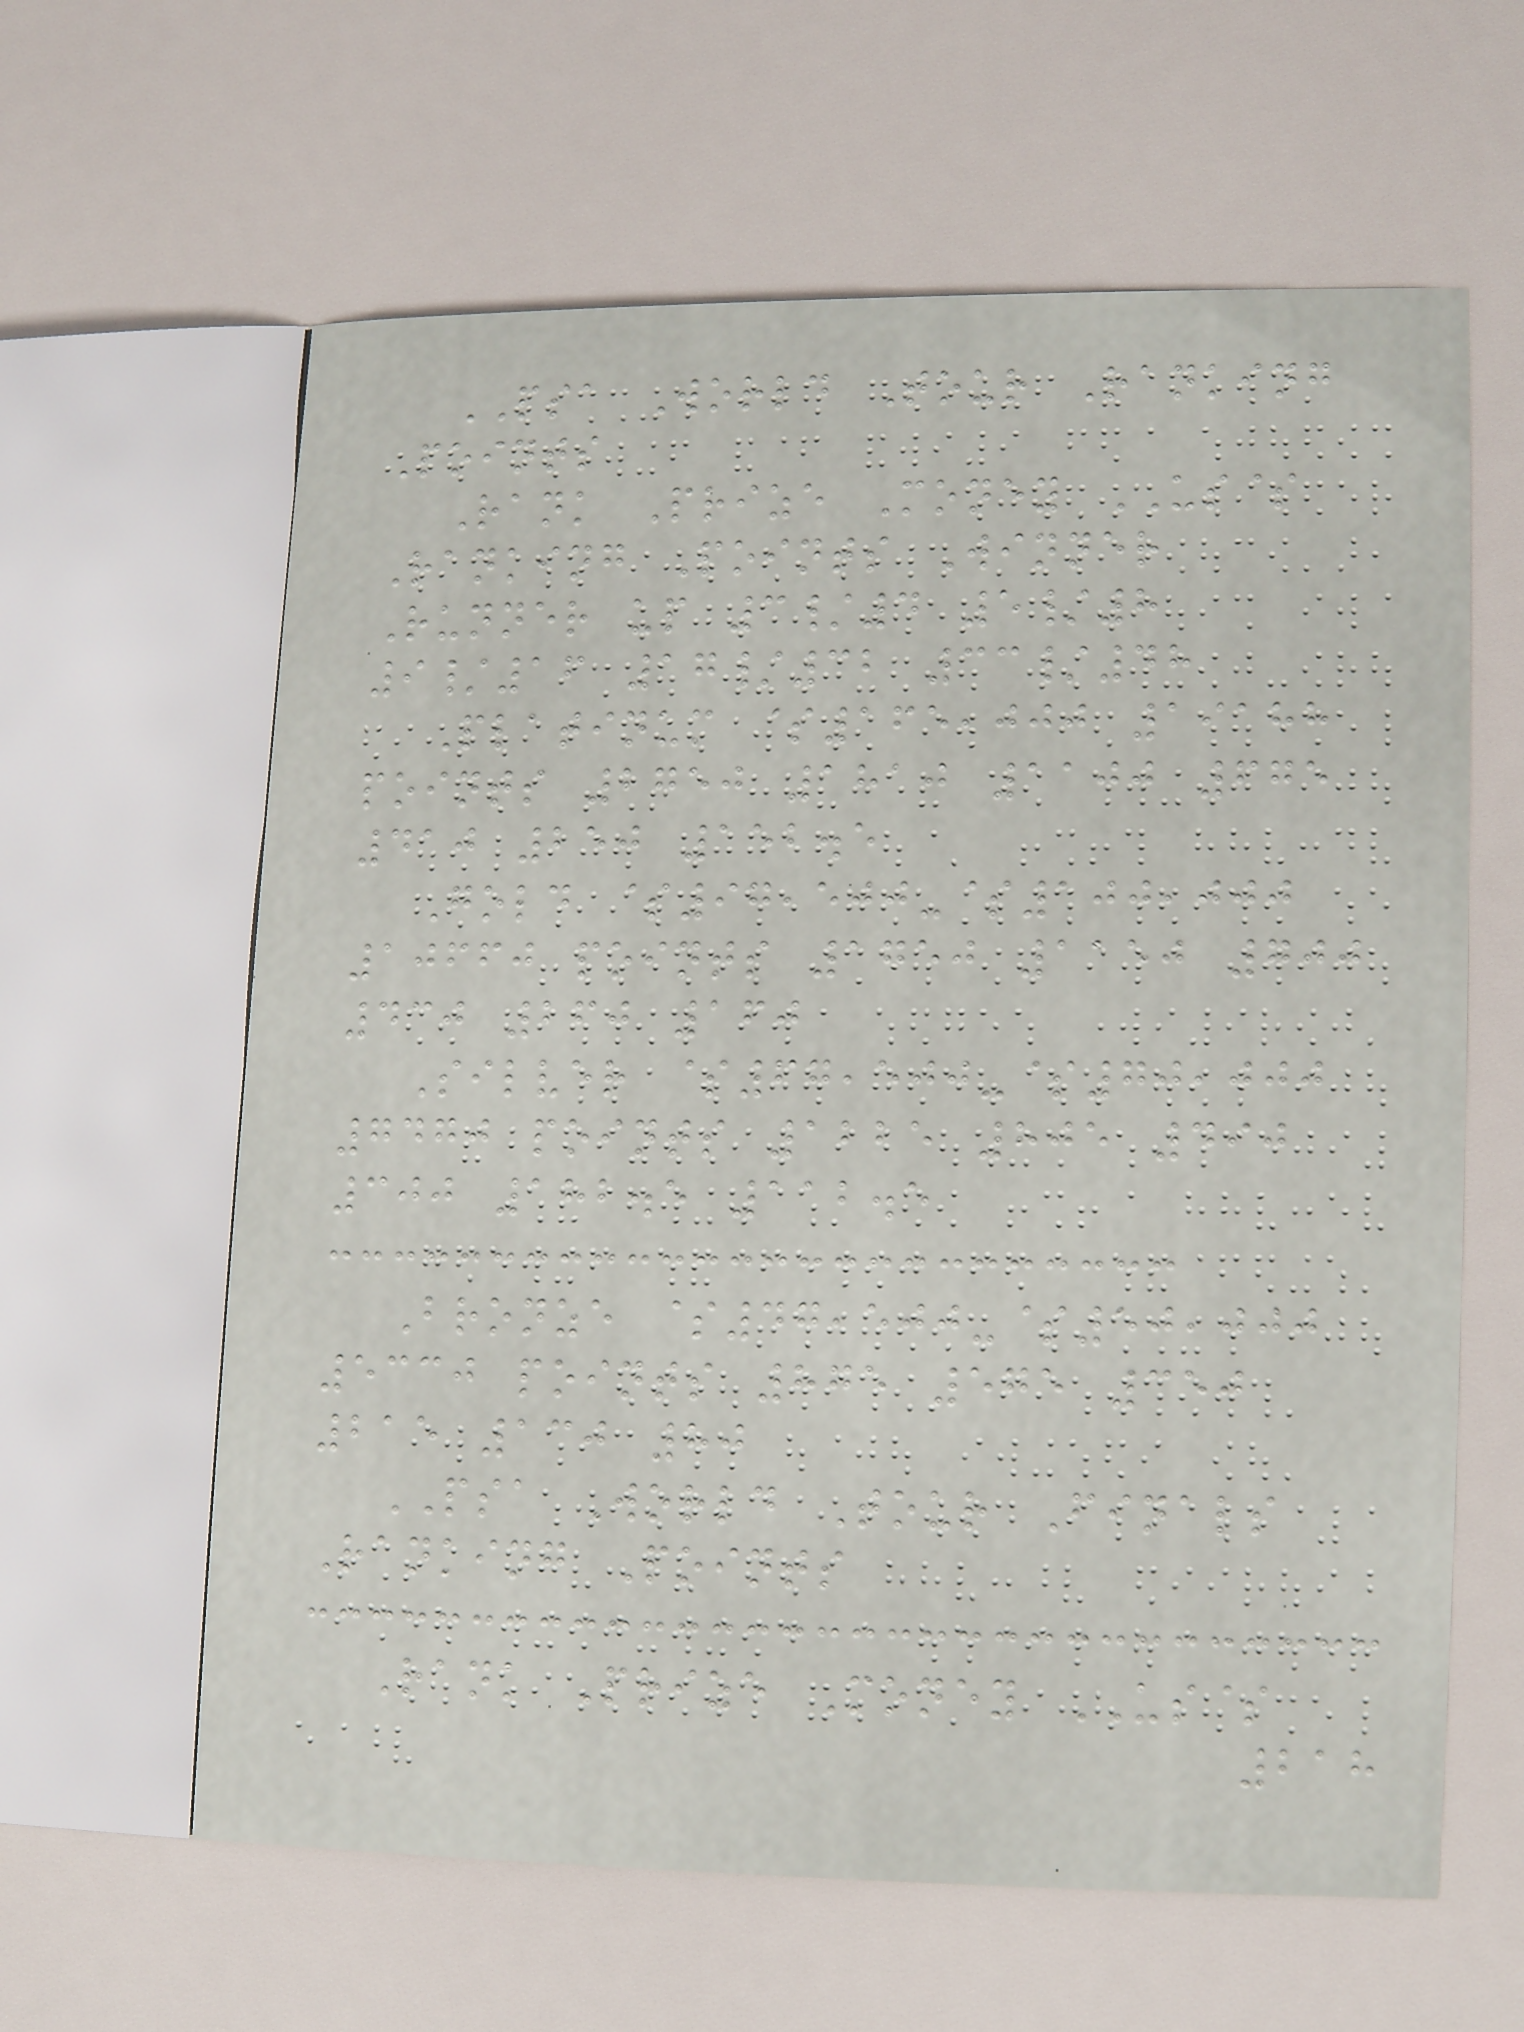PSA World Tour Ranking
Points
Rank Prize Money US$
Ranking Points Winner
Runner up 3/4 5/8
9/16 17/32 33/48
Platinum $165,000 19188
points 2750 1810 1100 675
410 250 152.5
Gold $97,500-$100,000
10660 points 1750 1150 700
430 260 160
Silver $67,500-$70,000
7470 points 1225 805 490
300 182.5 112.5
Bronze $47,500-$50,000
5330 points 875 575 350
215 130 80
PSA World Tour Finals
Ranking Points
Rank Prize Money US$
218
